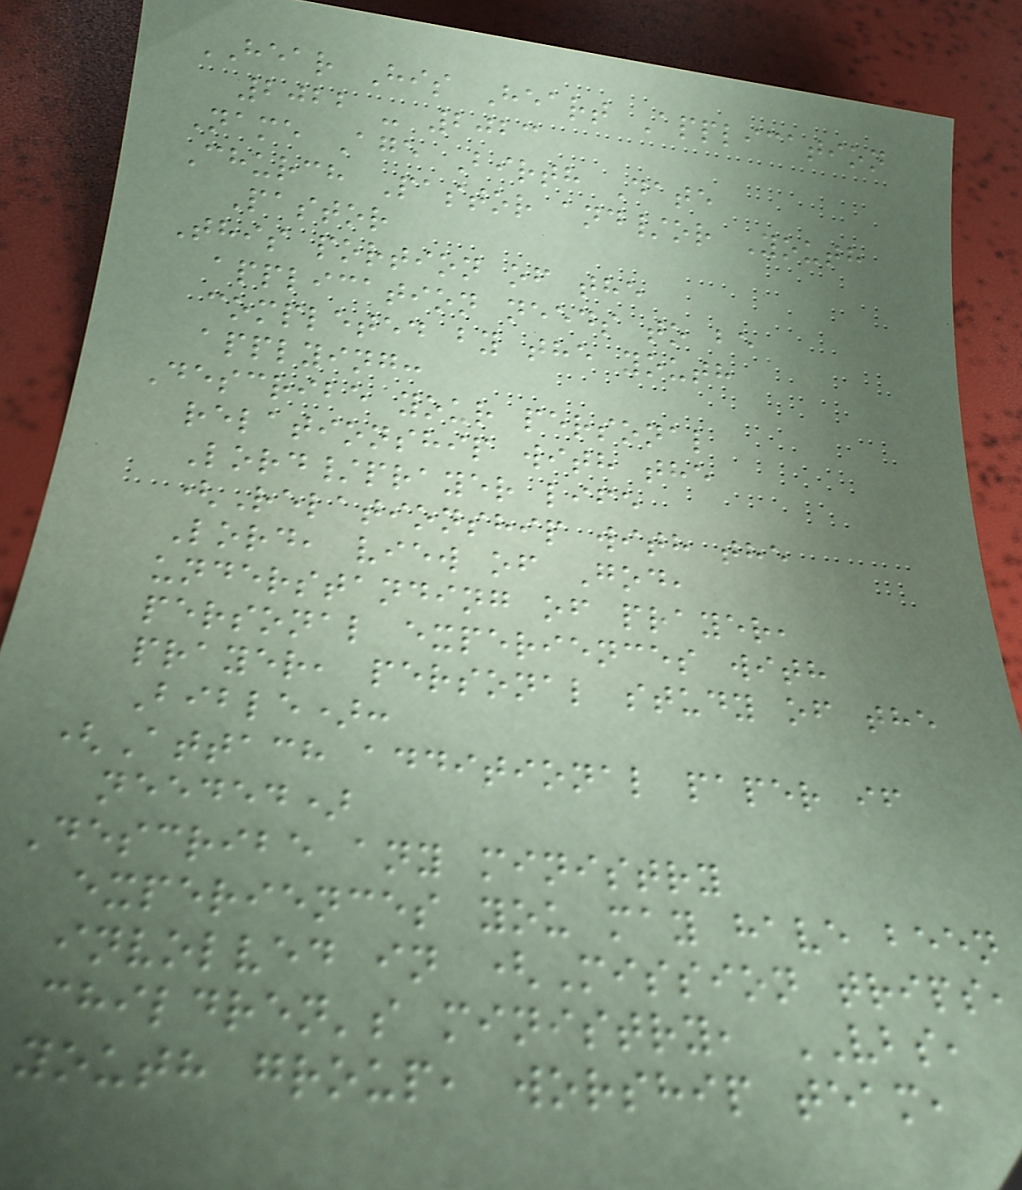HEAR His Heart Application
2022 - 2023
Name Age Birth Date
Church Pastor and/or Youth
Pastor
This portion of the
application needs to be
completed by the youth
applying:
Describe your personal
relationship with the
Lord/prayer life
(Relationship with the
Lord, view of God,
understanding of prayer,
personal experiences with
prayer, personal study of the
Bible):
(Attach additional paper if
needed)
Describe any ministry
experiences you may have been
involved in (Mission trips,
children's ministry, VBS,
youth group, worship team,
